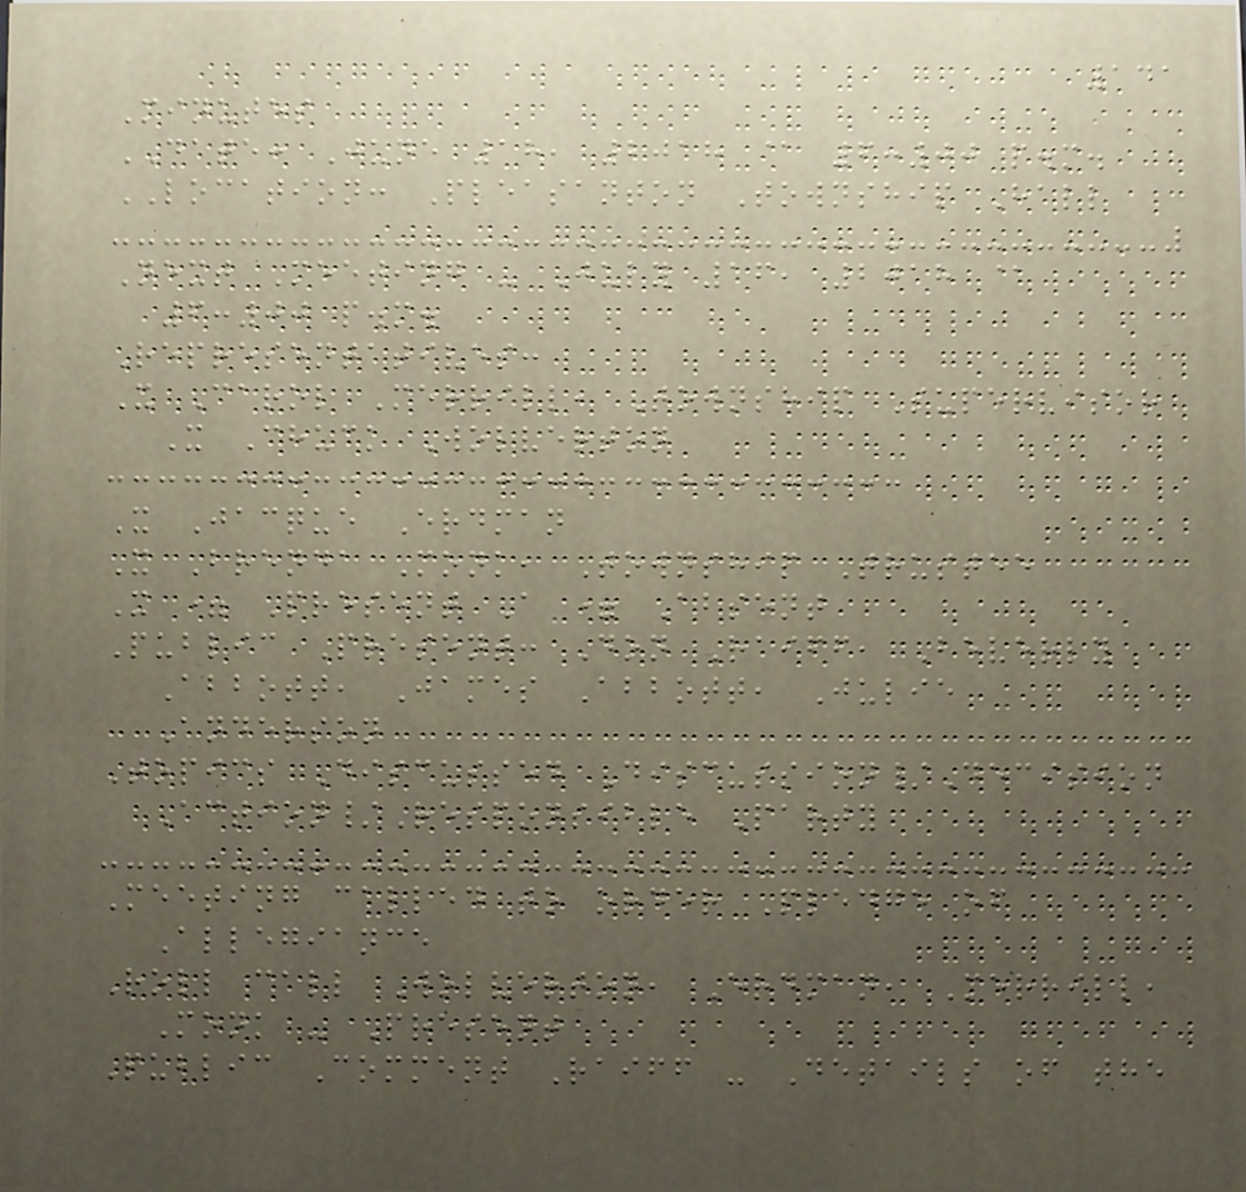141
Minutes
DATE: June 18, 2018 @ 6:00 p.m.
LOCATION: Pleasanton Township Hall
Next Meeting - July 16, 2018 @
6:00 p.m.
Representatives:
X Carol Merrill, Township Supervisor
X Chuck Wolverton
X Jacque Erdman
X Brenda Monk, Township Trustee
X = Present A = Absent
Public Present: Don Raiff, Beverly
Abbott, James Abbott, Julie
Anderson
Topics Discussed Discussion/Decision
Action/Responsible Party
Meeting called to order Pledge of
Allegiance
Roll call Wolverton, Erdman, Merrill,
Monk - Present
Public Comment Raiff - Details of the
